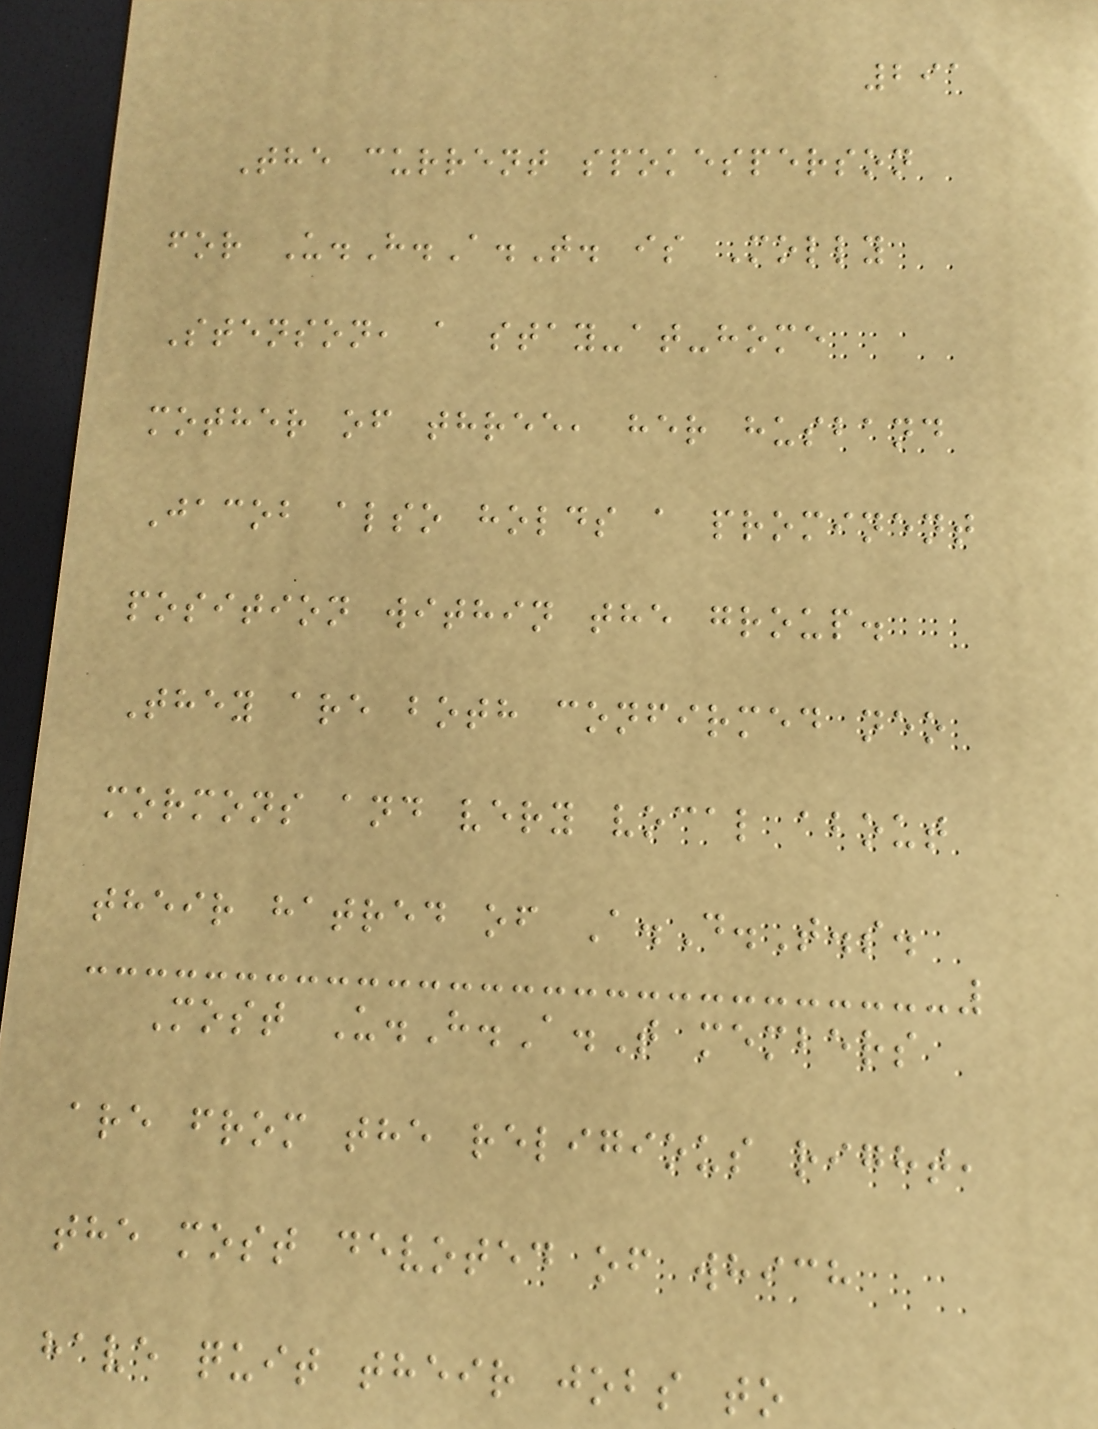291
The current spokesperson
for U.H.A.T. is Molly
Stenson, a stay-at-home
mother of three, her husband
Jacob also holds a prominent
position within the group.
They are both confirmed neo
mormons and very vocal about
their hatred of A.D.T.s.
Most U.H.A.T members
are from the religious right,
the most devoted of which
have quit their jobs to
